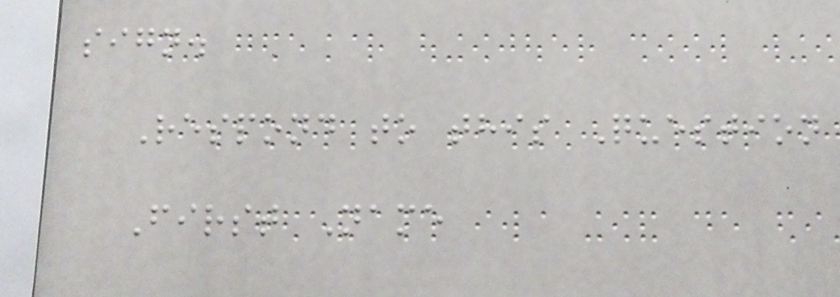sign.
Respond to this Question
First Name
